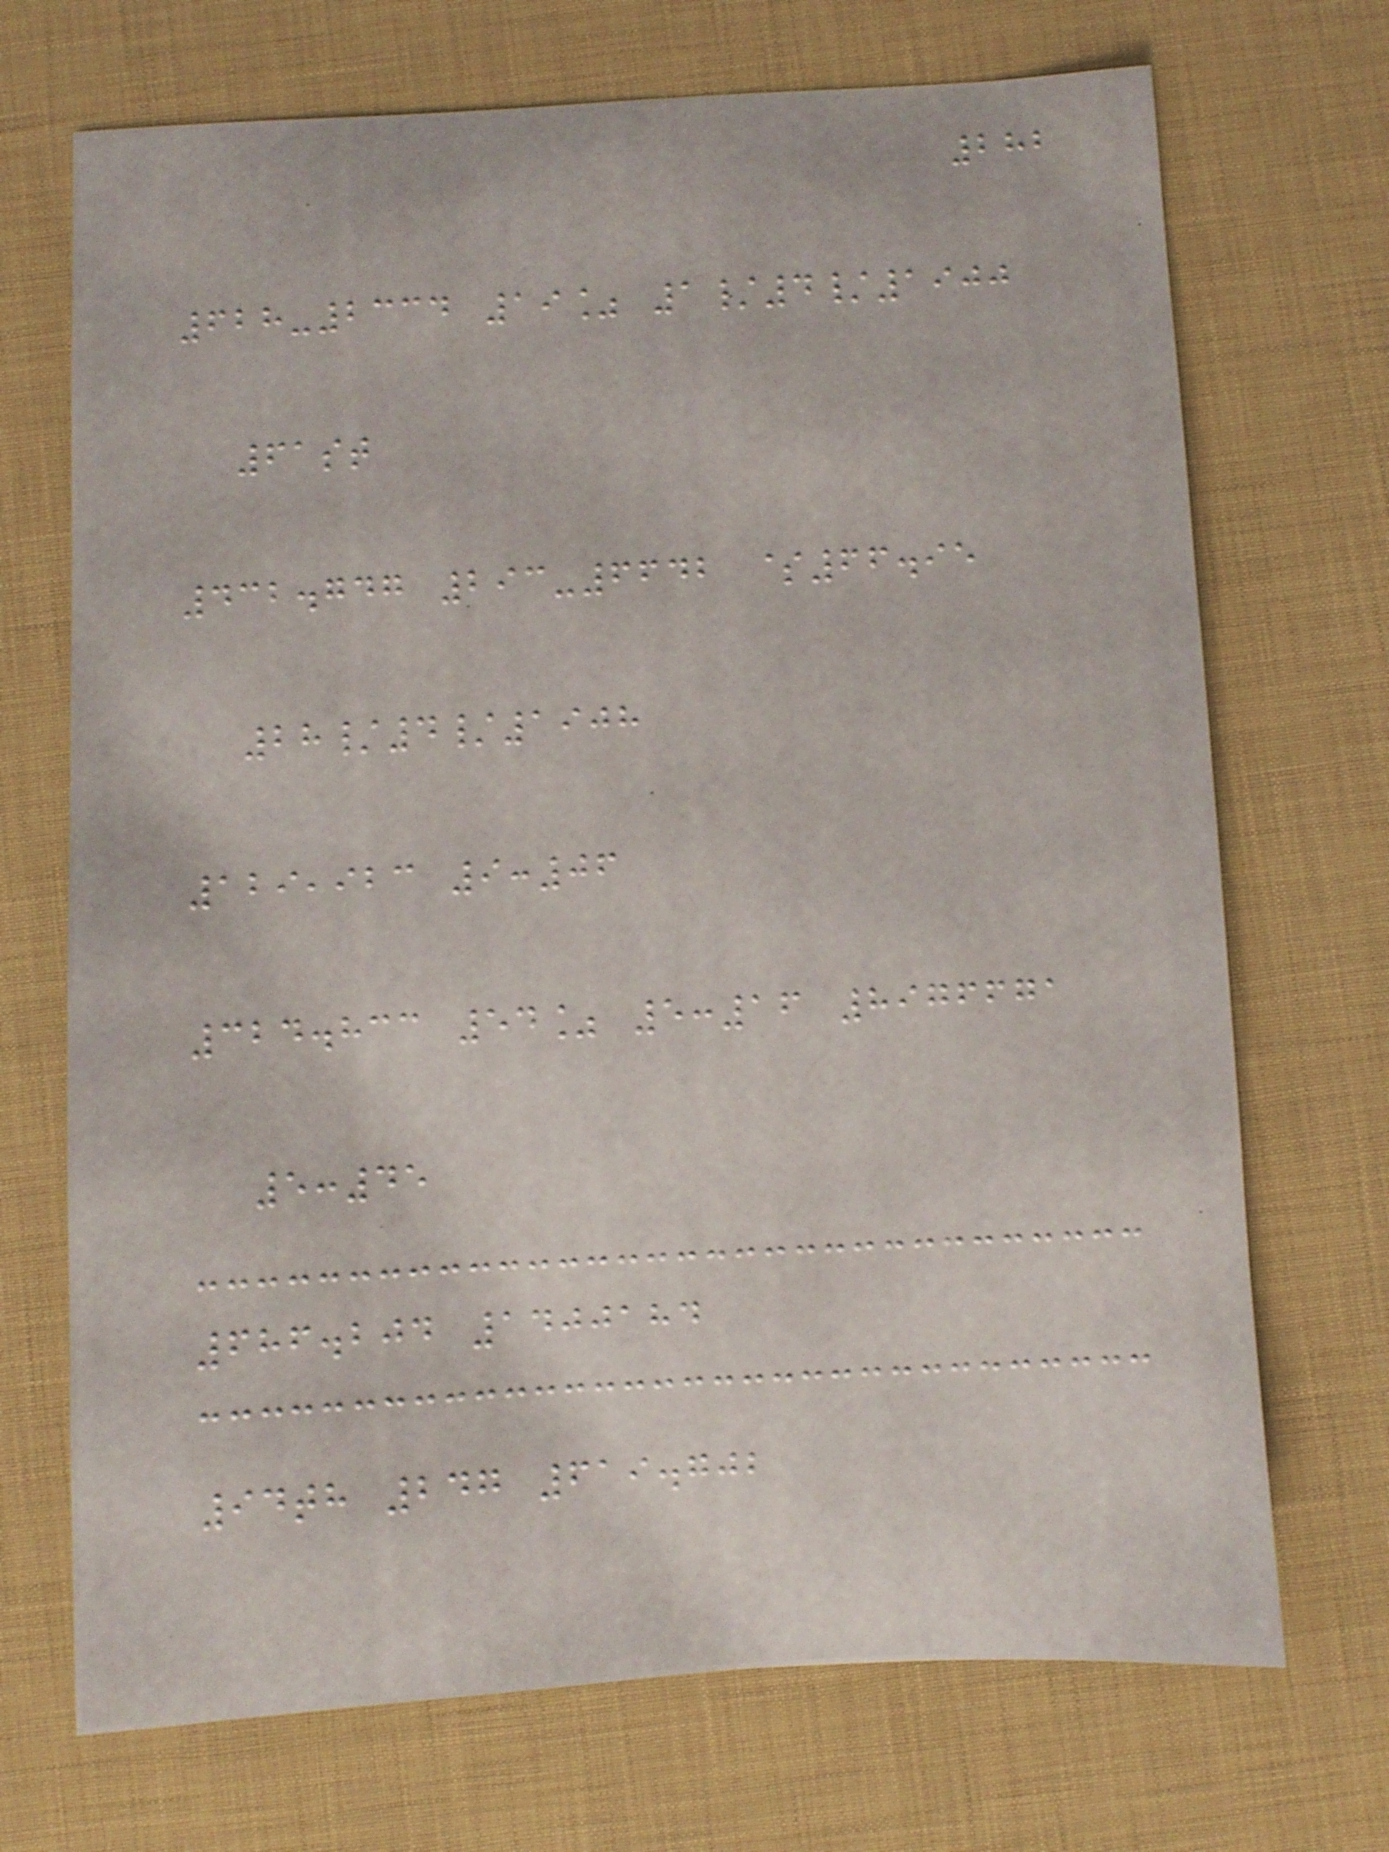282
628-2334 19% 1/4/1900
61st
432.747 293-6642 $66.95
28/4/1908
129,923 9:06
324.833 54% 5:16 8976671
5:45
686.204 1400184
94th 247 619.702
